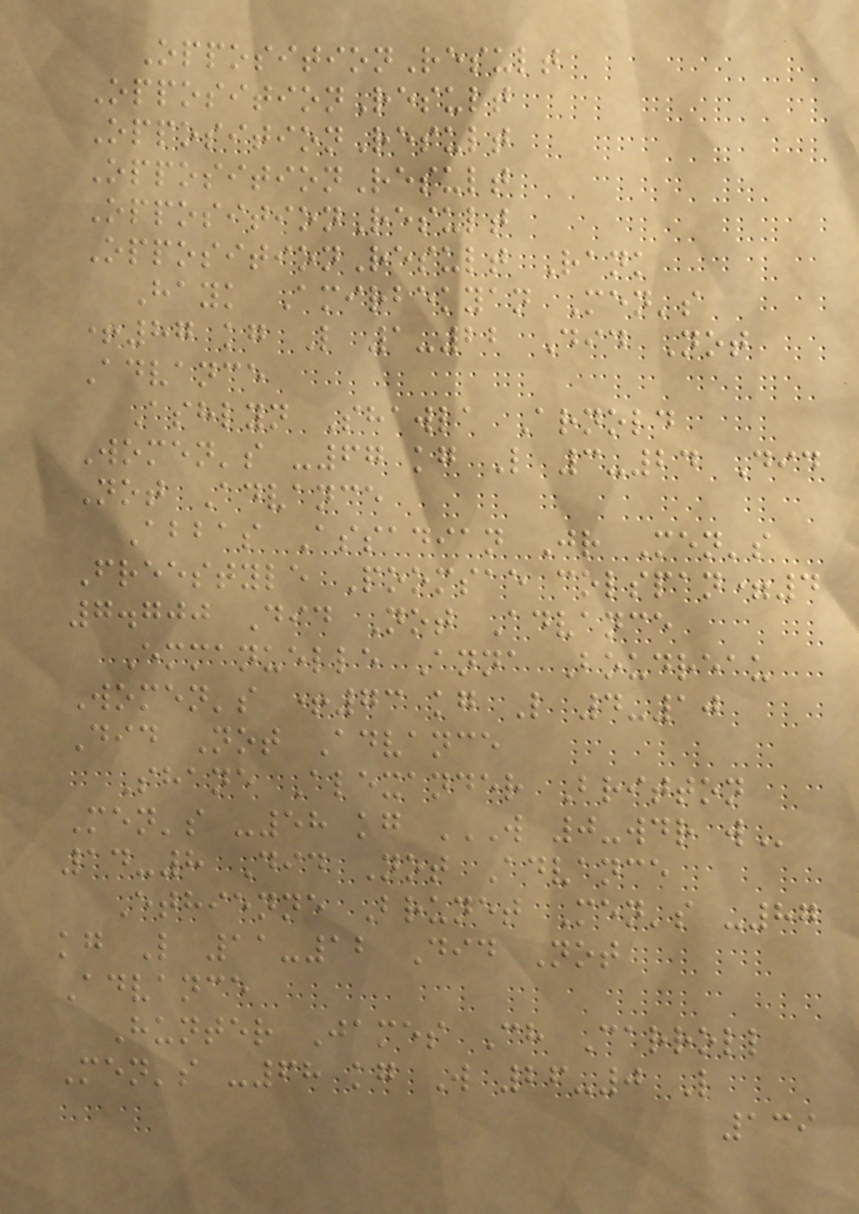OppositionResult
OppositionResult
OppositionResult
OppositionResult
OppositionResult
OppositionResult Rank
Hayk Amirbekyan Men's
+87 kg L 1-22 Did Not
Advance
Ashlyn Shawla Arnold
Women's -67 kg L 3-24 Did
Not Advance
Abbas Assadian Jr Men's
Freestyle Poomsae colspan=4
7.700 Did Not Advance
Emmanuelle Anna Boudreau
Women's +73 kg L 4-10
Did Not Advance
Shane Alexander Britton
Men's -58 kg W 0-WDR W
14-8 Did Not Advance
Ethienne Brunet Men's -87
kg L 11-12 Did Not
Advance
Hunter James Ch Carroll
Men's -68 kg W 26-0 L
139
